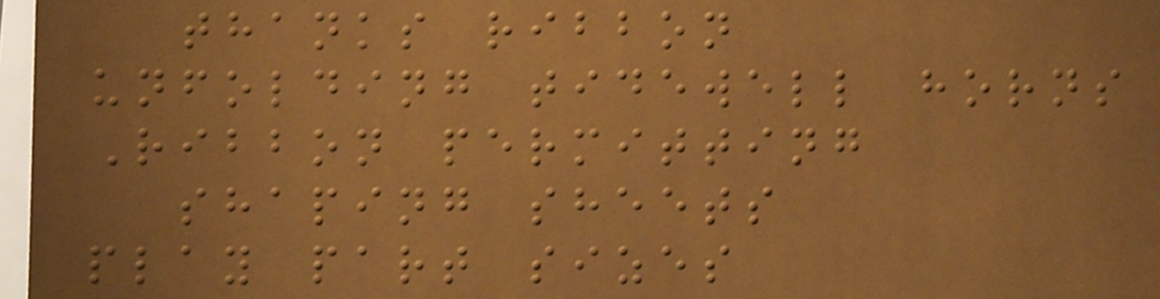thanks ribbon
unfolding tidewell horns
Ribbon permitting
shaping sheets
play part sizes
